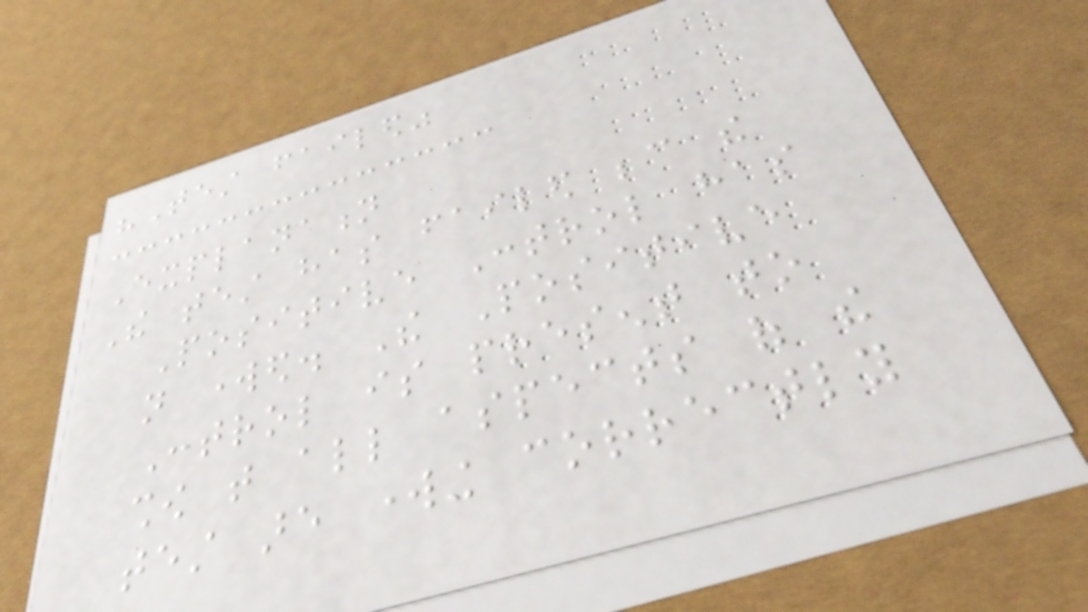"Test failed"
Explanation
The test has failed because the
Positive Control has
not worked. The Positive
Control is present to
show that all aspects of the
test are working correctly
